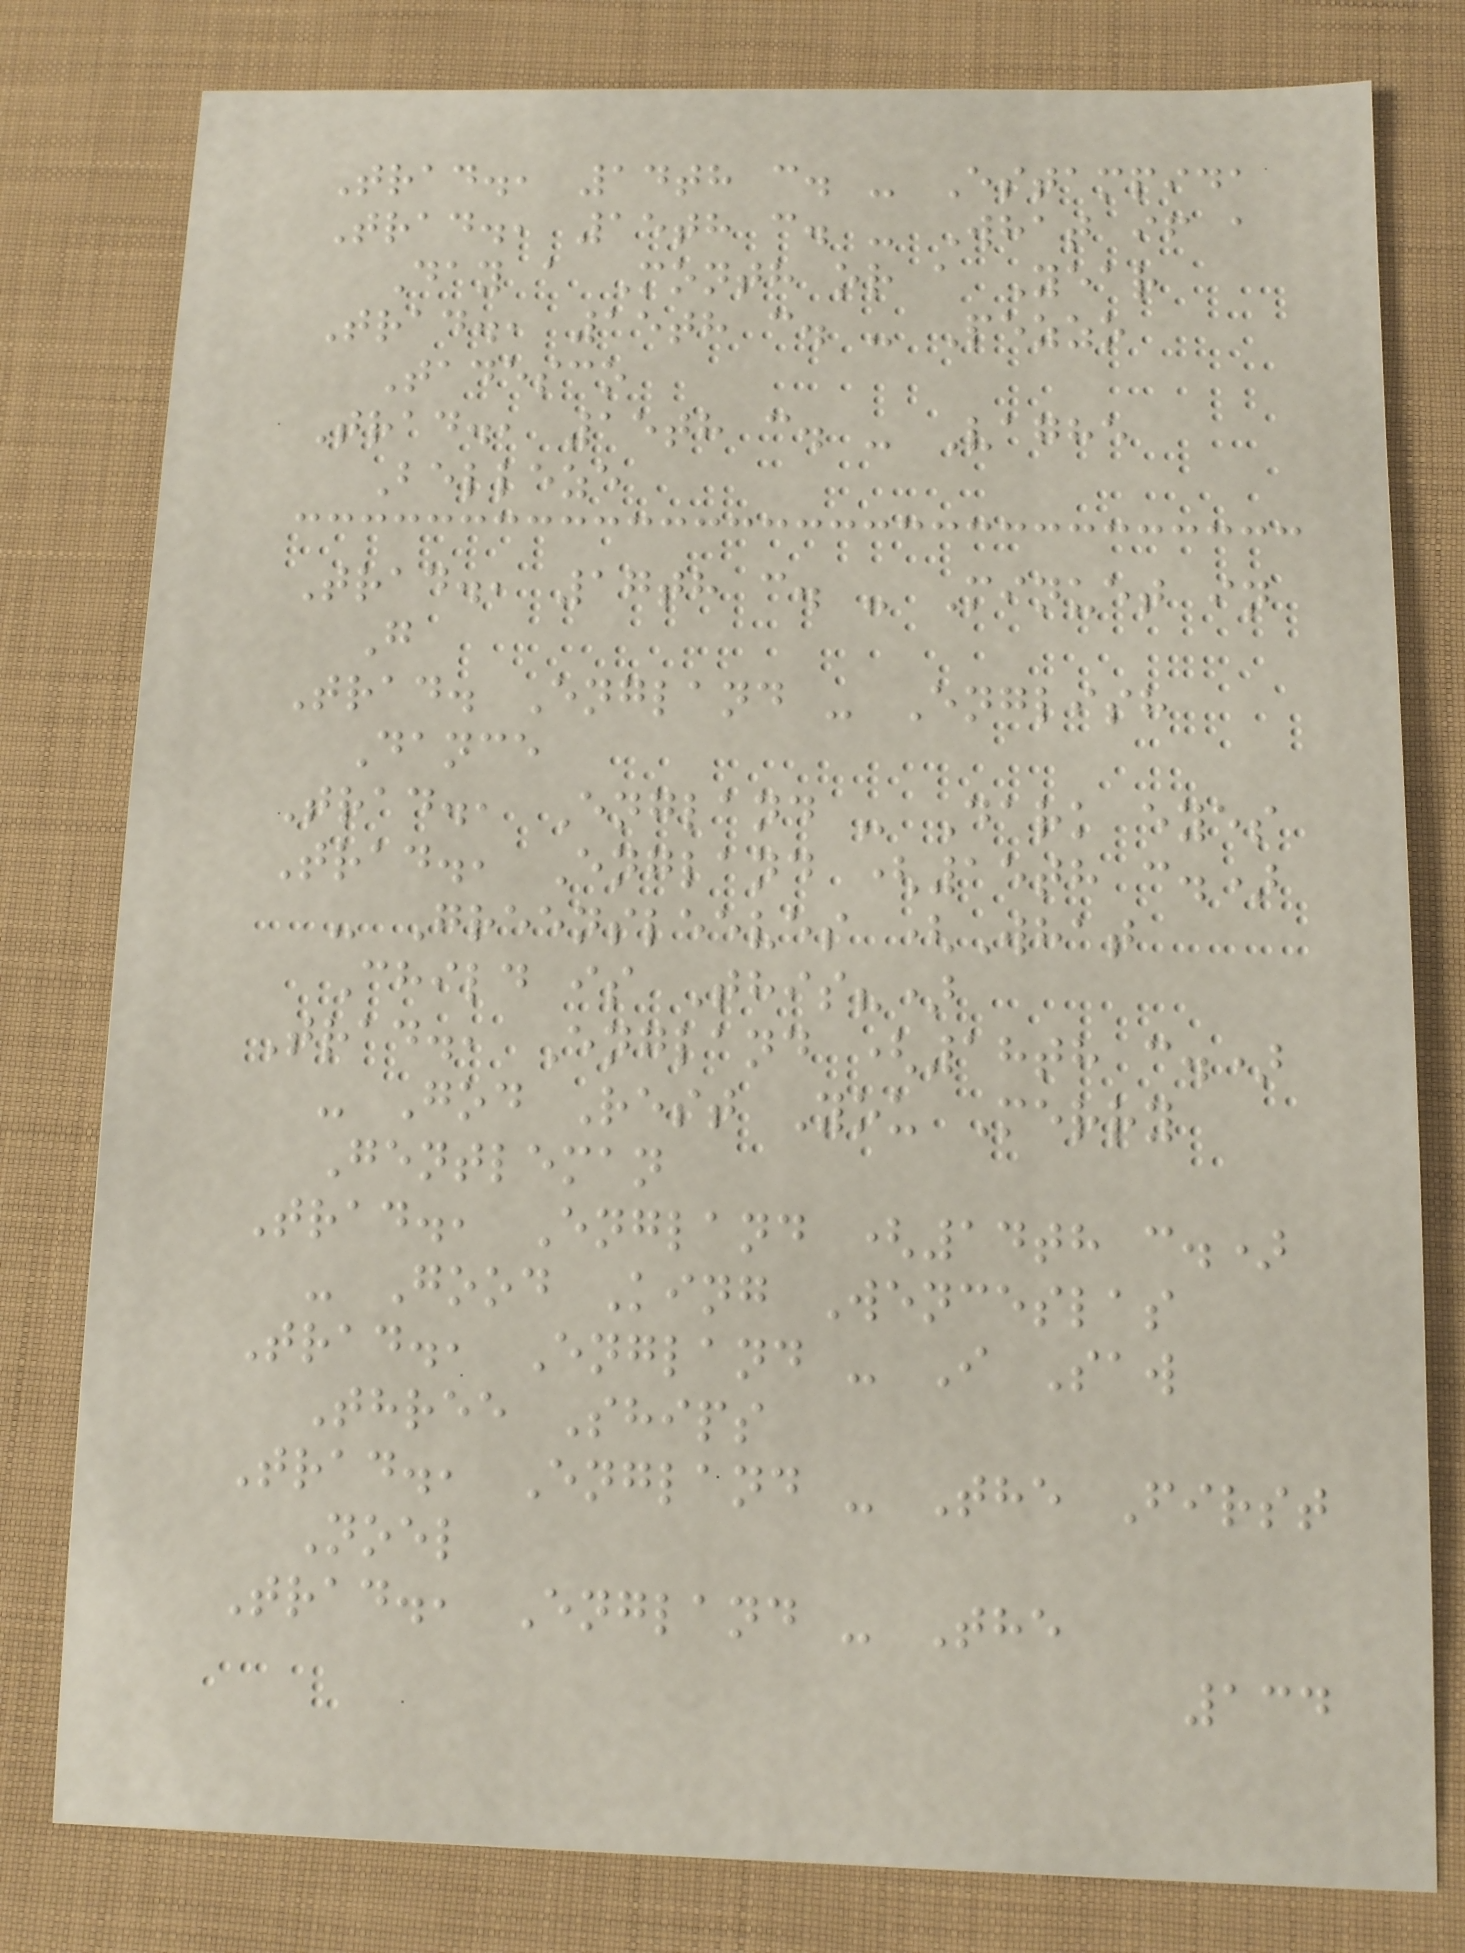Trad., 14th c. - Estampida
Trad., 15th c. - What if a
Day a Month or a Year
Trad., 15th c. - Pezzo
Tadesco
Trad., 15th c. - Vaghe
Belleze
Trad., 17th c. - Minuet in
G
Trad. England - English
Dance
Trad., England - Dark eyes
Trad., England (15th c.)
- Greensleeves (What
Child is This?)
Trad., England (18th c.)
- God Rest You Merry
Gentleman
Trad., England (14th c.)
- Good King Wenceslas
Trad., England - I Saw
Three Ships
Trad., England - The First
Noel
Trad., England - The
134
